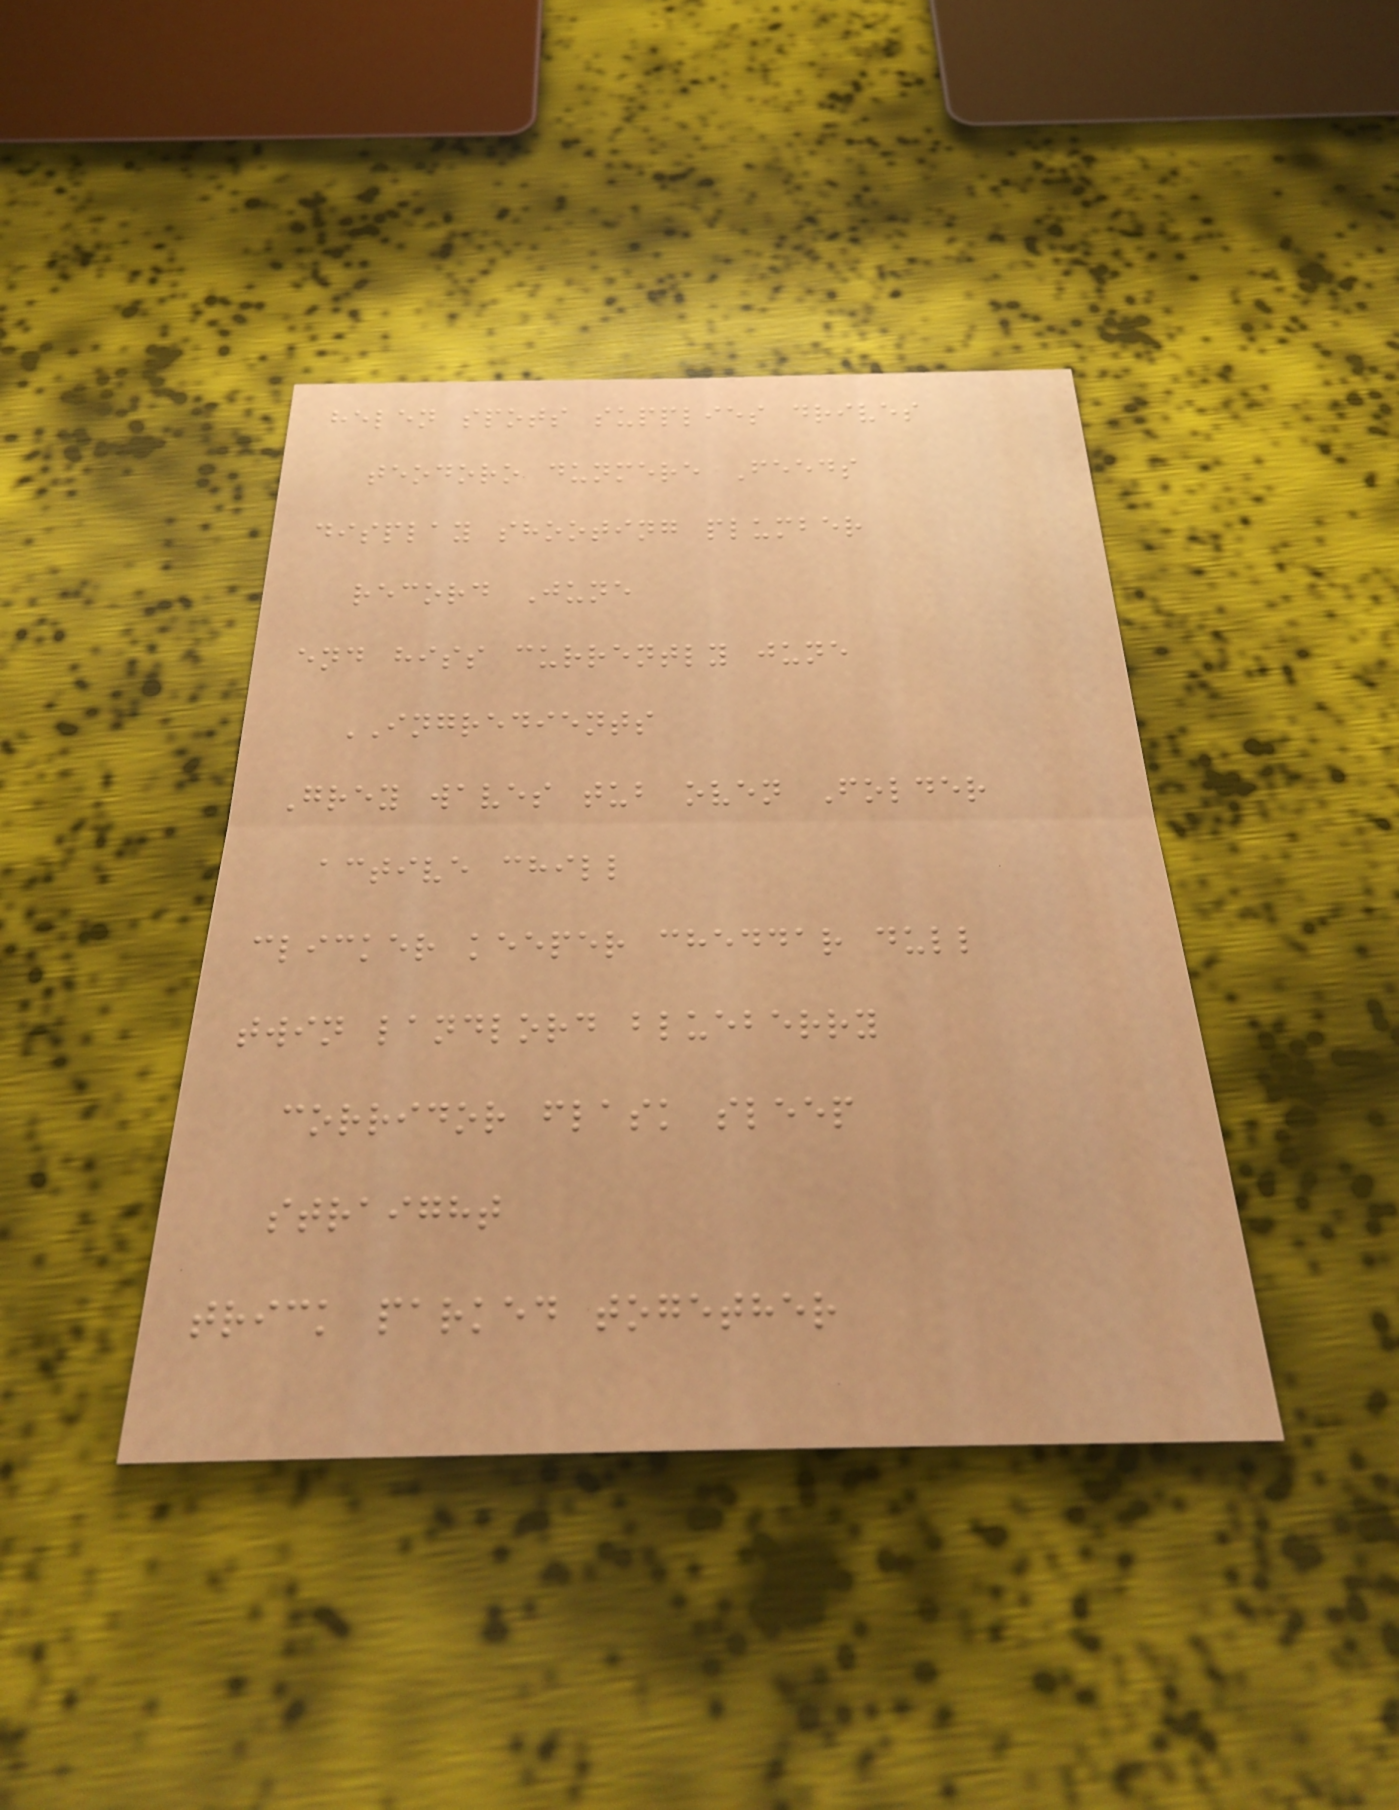helen spots supplies drives
teodoro dunmere Feeds
display shooting plumber
record June
end hiss currently june
INGREDIENTS
Grey waves tub oven Folder
active chill
clicker keeper cheddar dull
twin landlord blueberry
corridor flask sleep
straight
trick parked together
